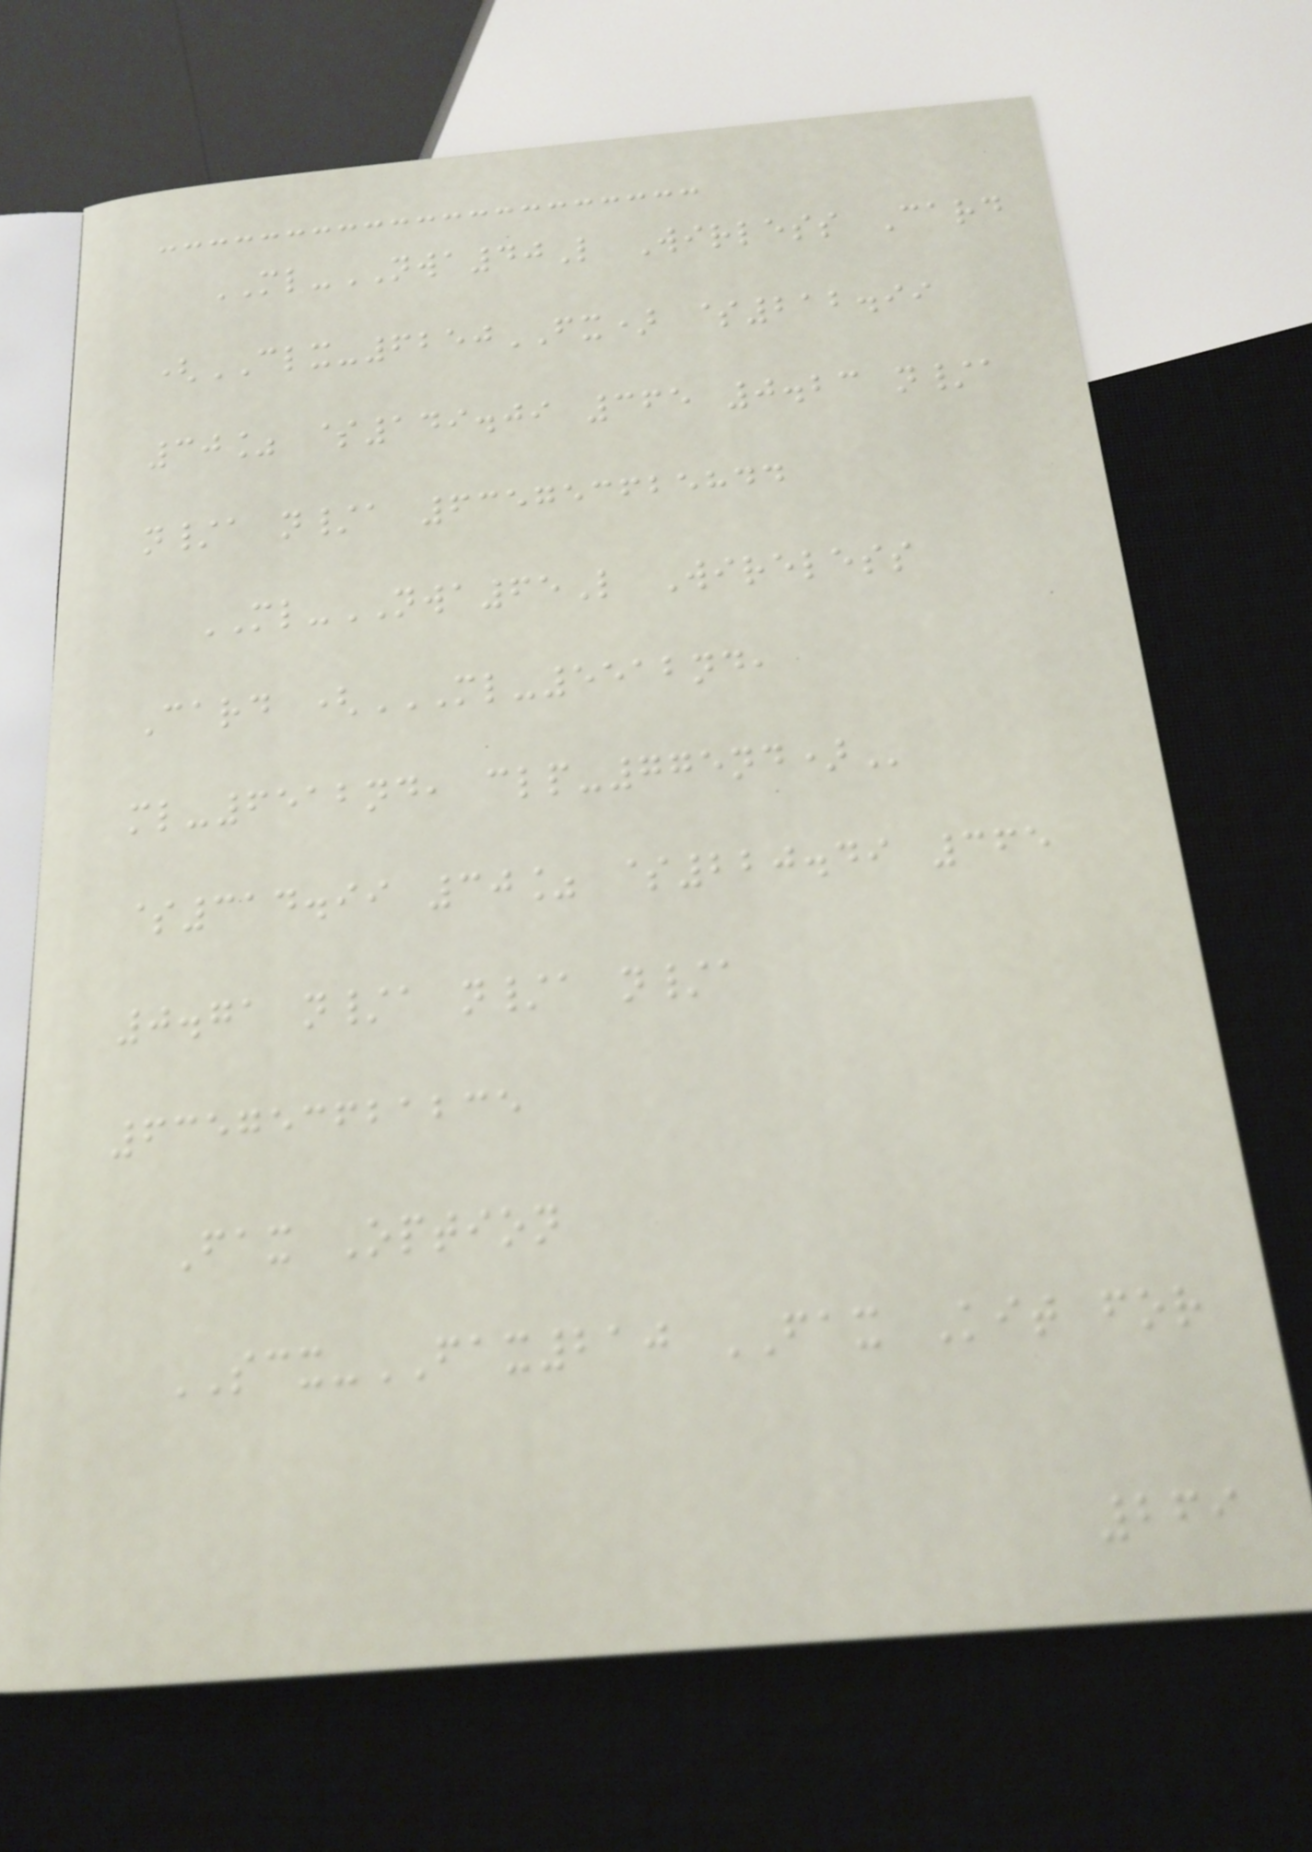ML-NWA40L Wirless Card
(CLX-6250FX) $212.99
30% $149.09 365 0.23 n/a
n/a n/a 635753625844
ML-NWA65L Wireless
Card (ML-5512ND,
ML-6512ND, CLP-775ND)
$314.99 30% $220.49 365
0.71 n/a n/a n/a
635753621235
Fax Option
SCX-FAX210 FAX Kit for
269
